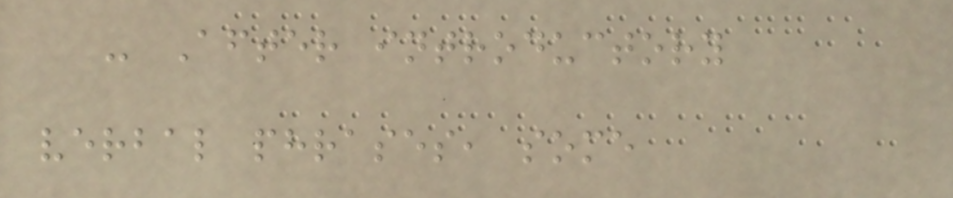- After introductory
verbal phrases, some
